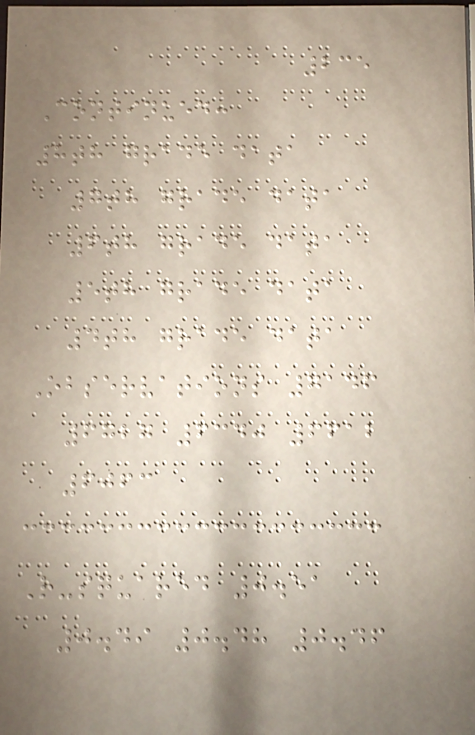235
Continued:
8th grade data
7th grade data
6th grade data
5th grade data
4th grade data
Observations 7146
6727 6340 6612
6063
R-squared 0.51
0.49 0.48 0.46
